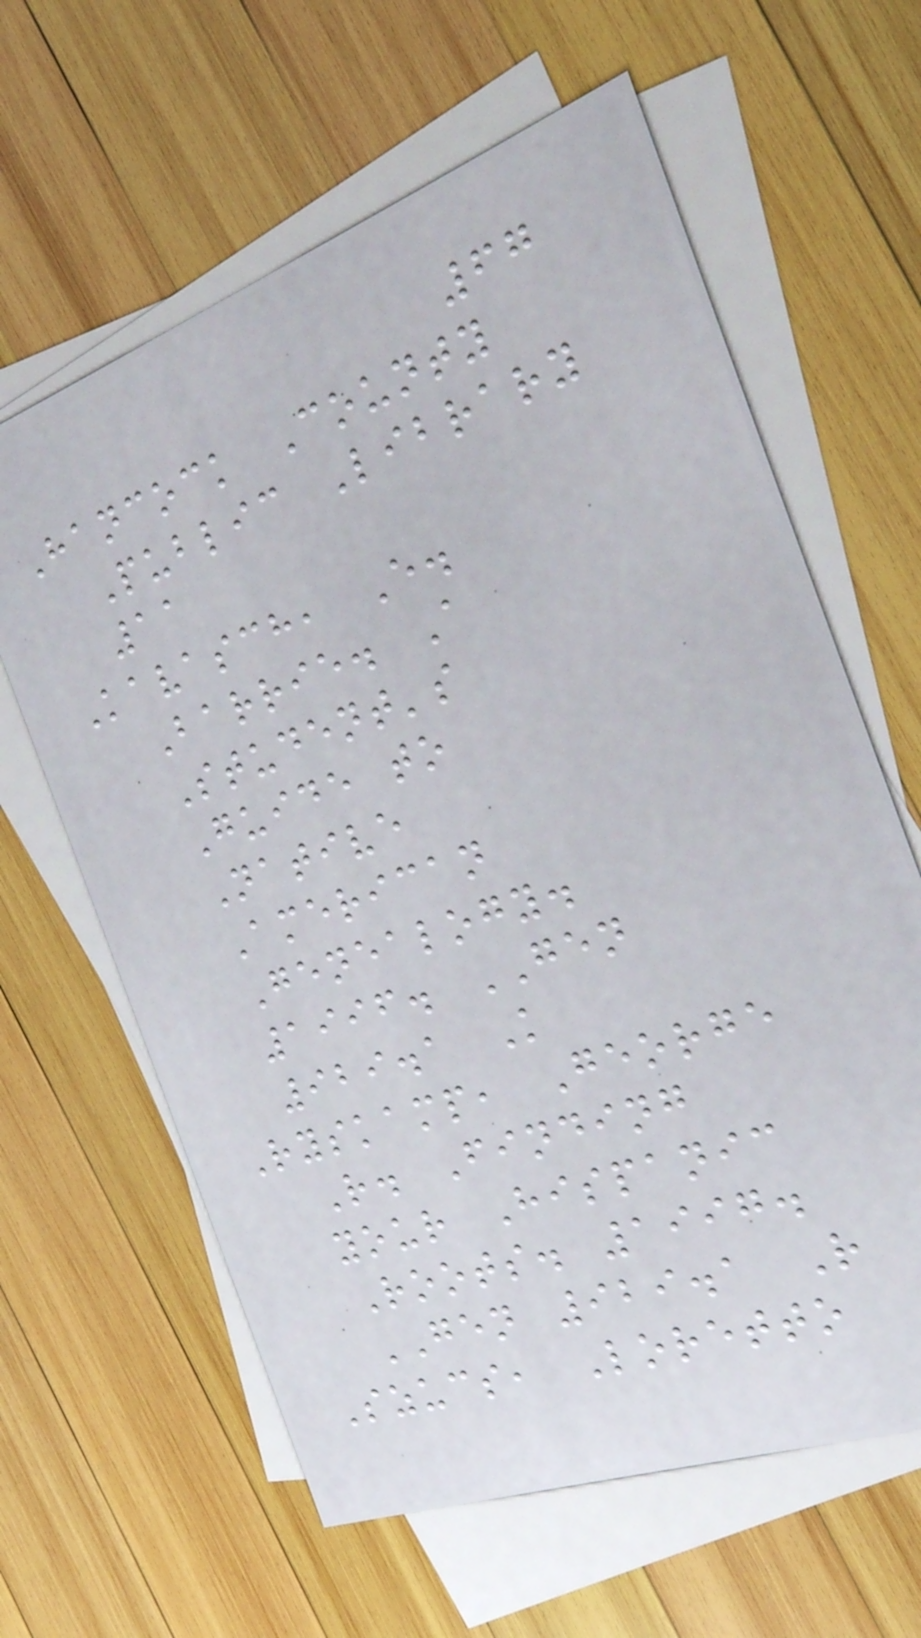67
Hancock County
Public Library
11
Kavasch, E.
Barrie. A
Student's
Guide to
Native
American
Genealogy.
1996. GEN
929.1 K
Ryskamp, George
R. Finding
your Hispanic
Roots. 1997.
GEN 929.1 R
Szucs, Loretto
